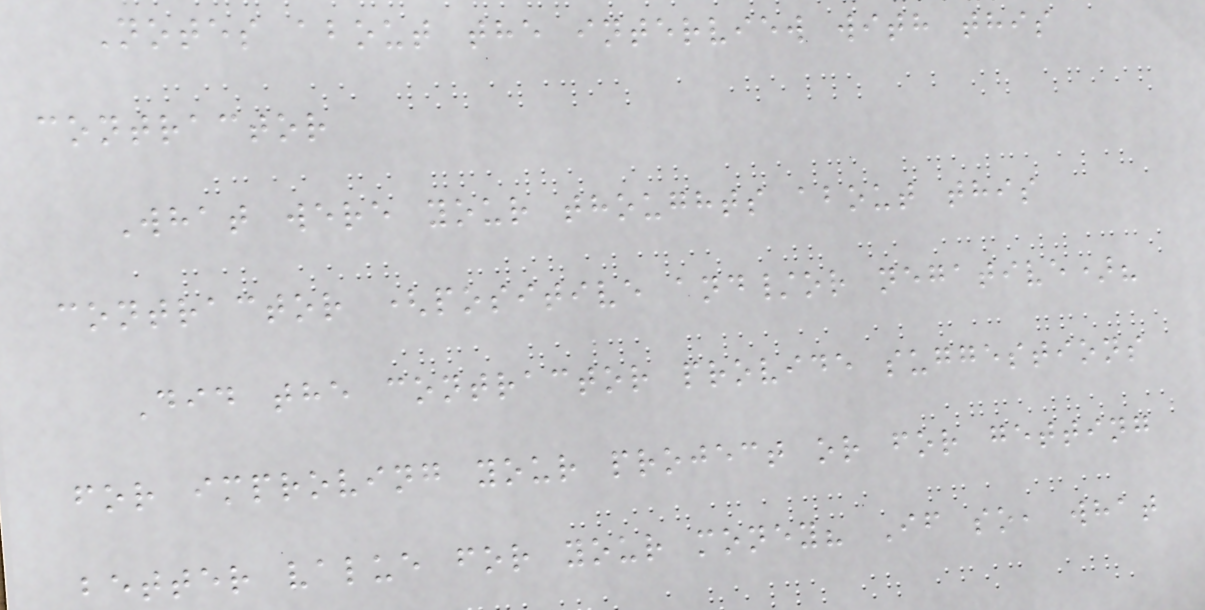Notes about the interview with this
contractor
What were your thoughts about this
contractor (positive and/or negative)?
Did the contractor provide suggestions
for improving your project or for getting
better value for your money? If so, what
